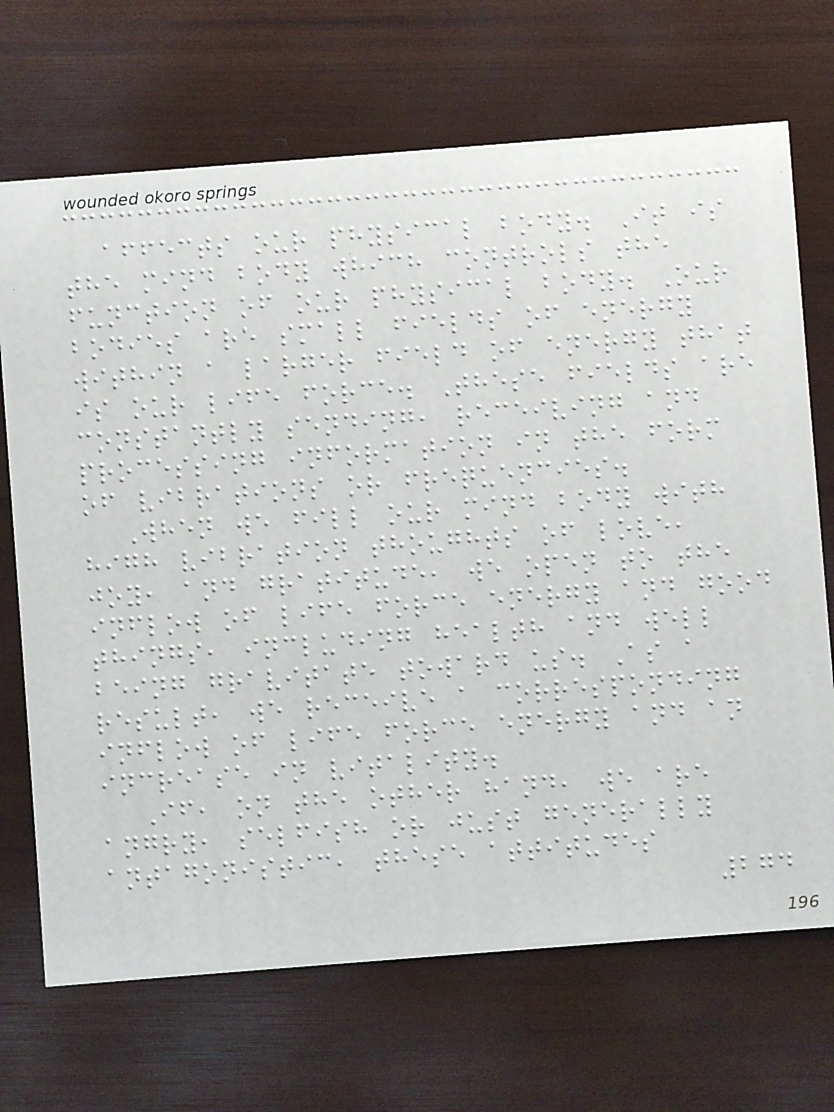affects our physical body. It is
the mind body which controls the
function of our physical body. Our
bodies are small fields of energy
within a larger field of energy that
is our life force. These fields are
constantly sending, receiving and
processing information in the form
of vibrations or frequencies.
When we fill our mind body with
high vibration thoughts of love,
joy, and gratitude, we open to the
inflow of life force energy and good
things, including health and well
being gravitate toward us. As a
result, we receive a corresponding
inflow of life force energy and an
increase in vitality.
If, on the other hand, we are
angry, selfish or just generally
antagonistic, these attitudes
274
